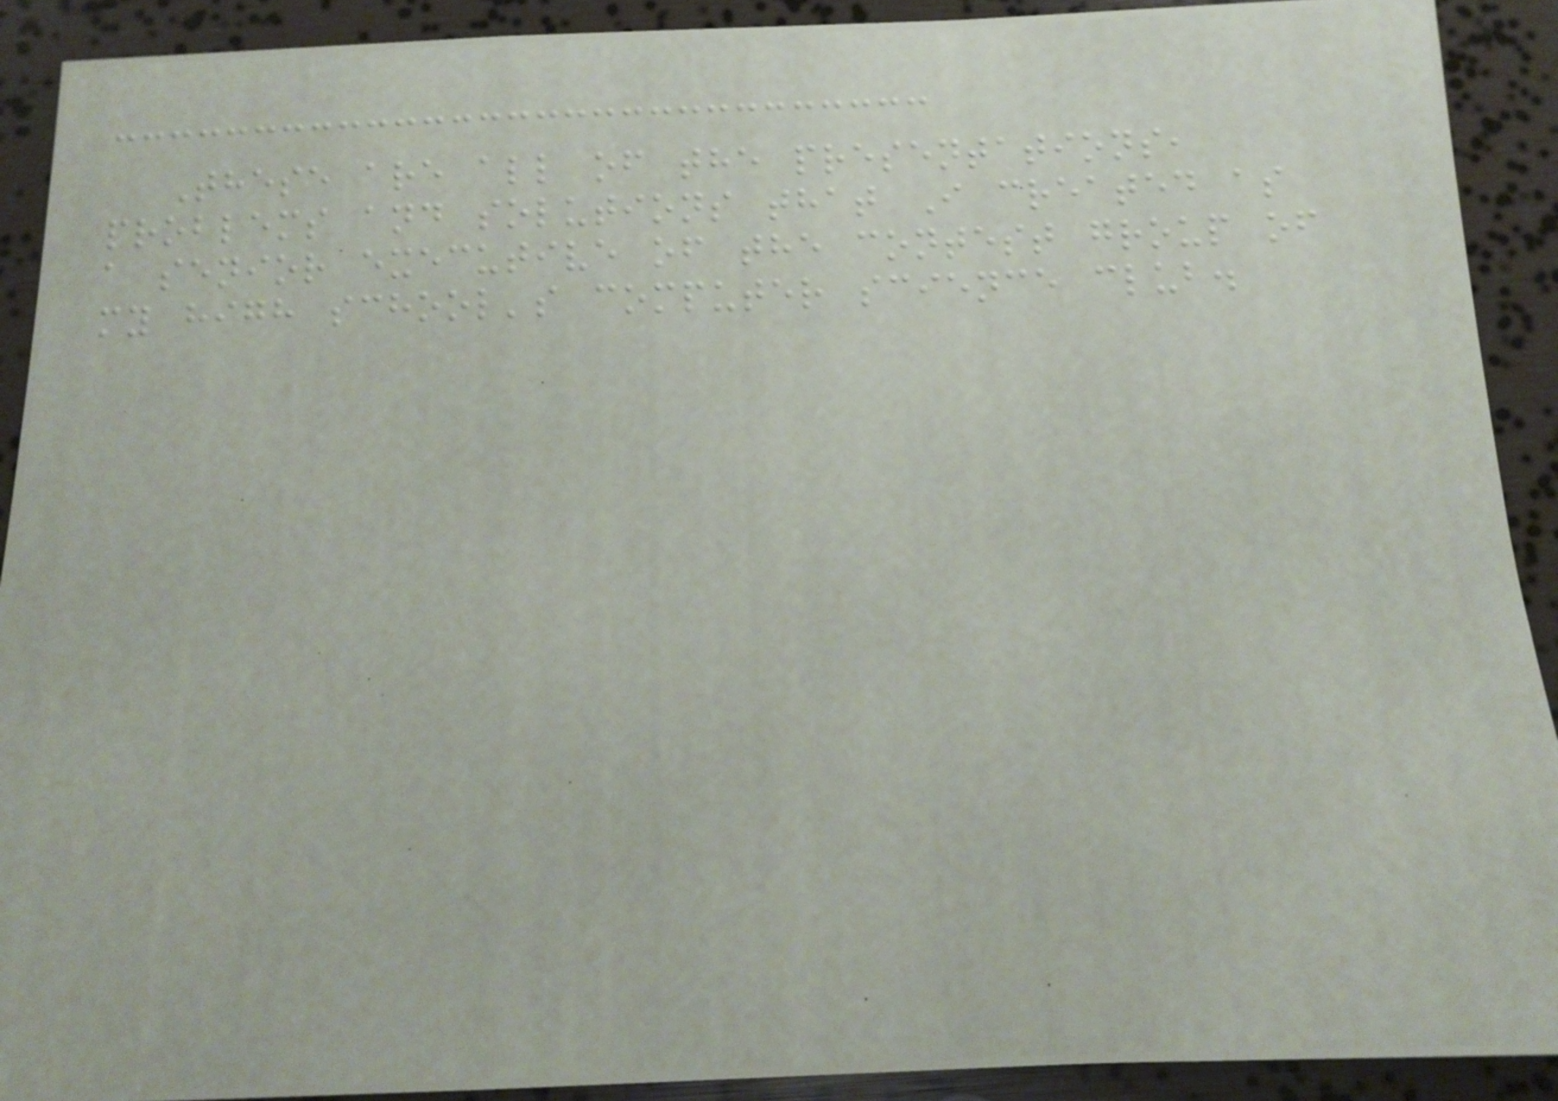These are all of the presentations,
problems and solutions that I created as
a senior executive of the contest group of
my high school's computer science club.
